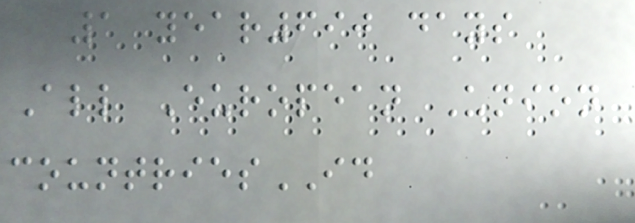1 year690 days
All European Union
countriesID
